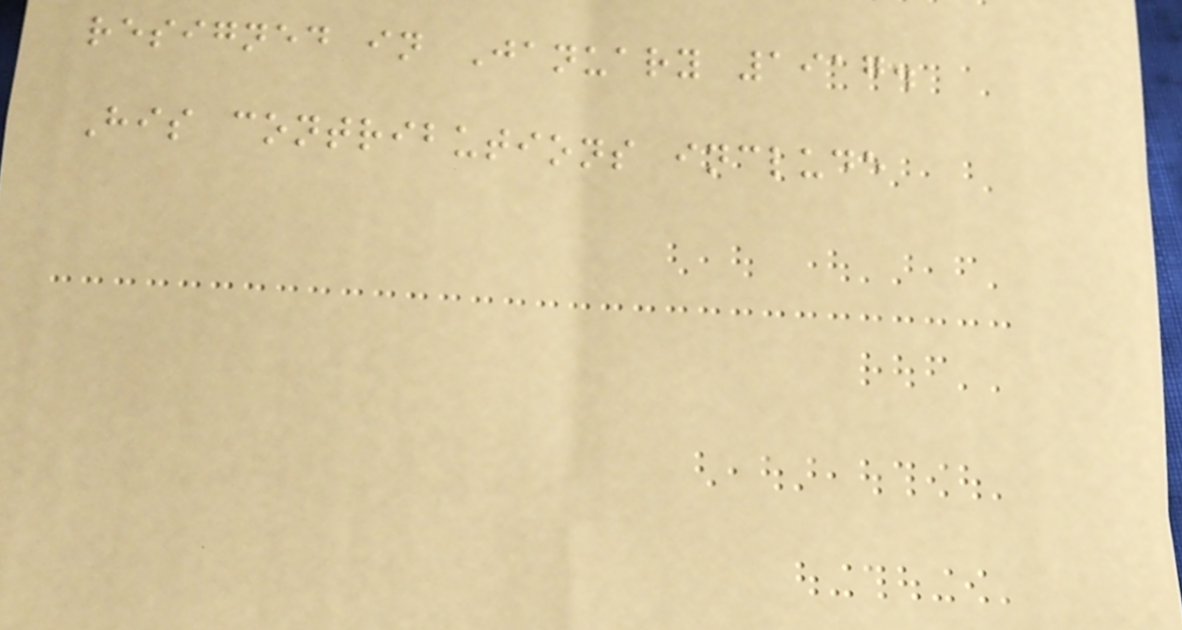resigned in January 1917.
His contributions include
